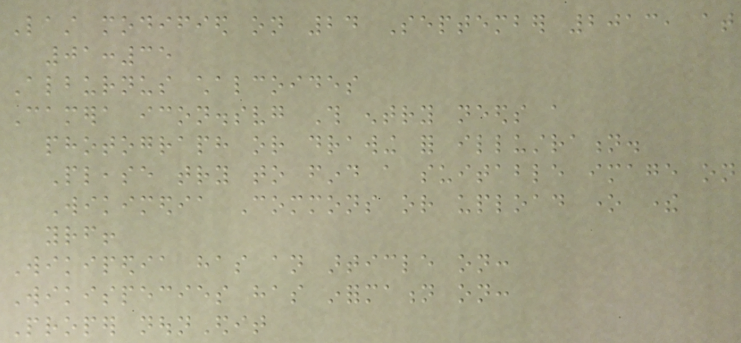Last modified on 24 September 2013, at
01:35
Alburnus chalcoides
Camera icon.svg This entry needs a
photograph or drawing for illustration.
Please try to find a suitable image on
Wikimedia Commons or upload one there
yourself!
Wikipedia has an article on:
Wikispecies has information on:
Proper nounEdit
